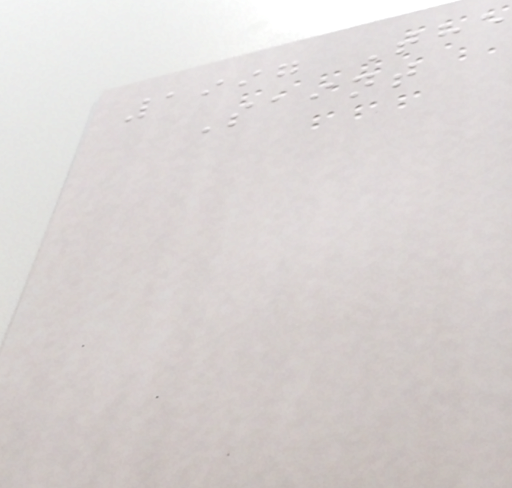1997 The
Saint
